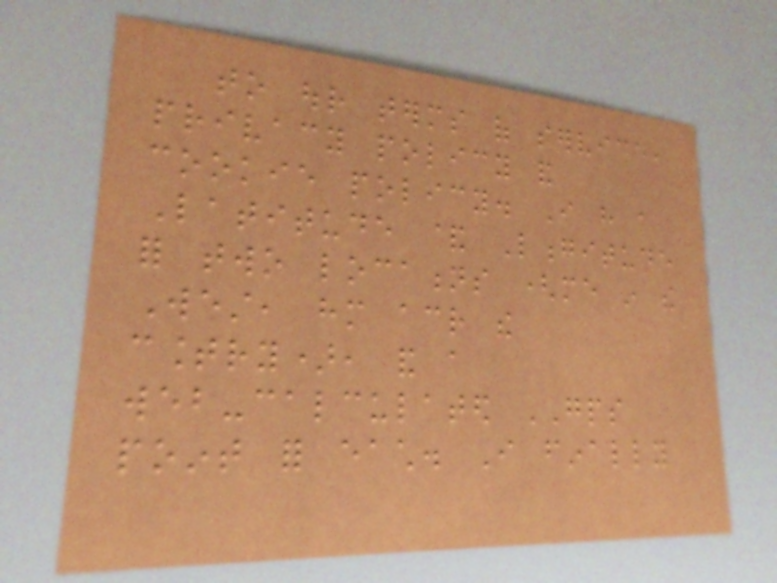to our terms of service,
privacy policy and
cookie policy. I have a
Latitude & Longitude
for two locations (me in the
West, him across the
country), and a
web-calculated GPS
point for each. I finally
